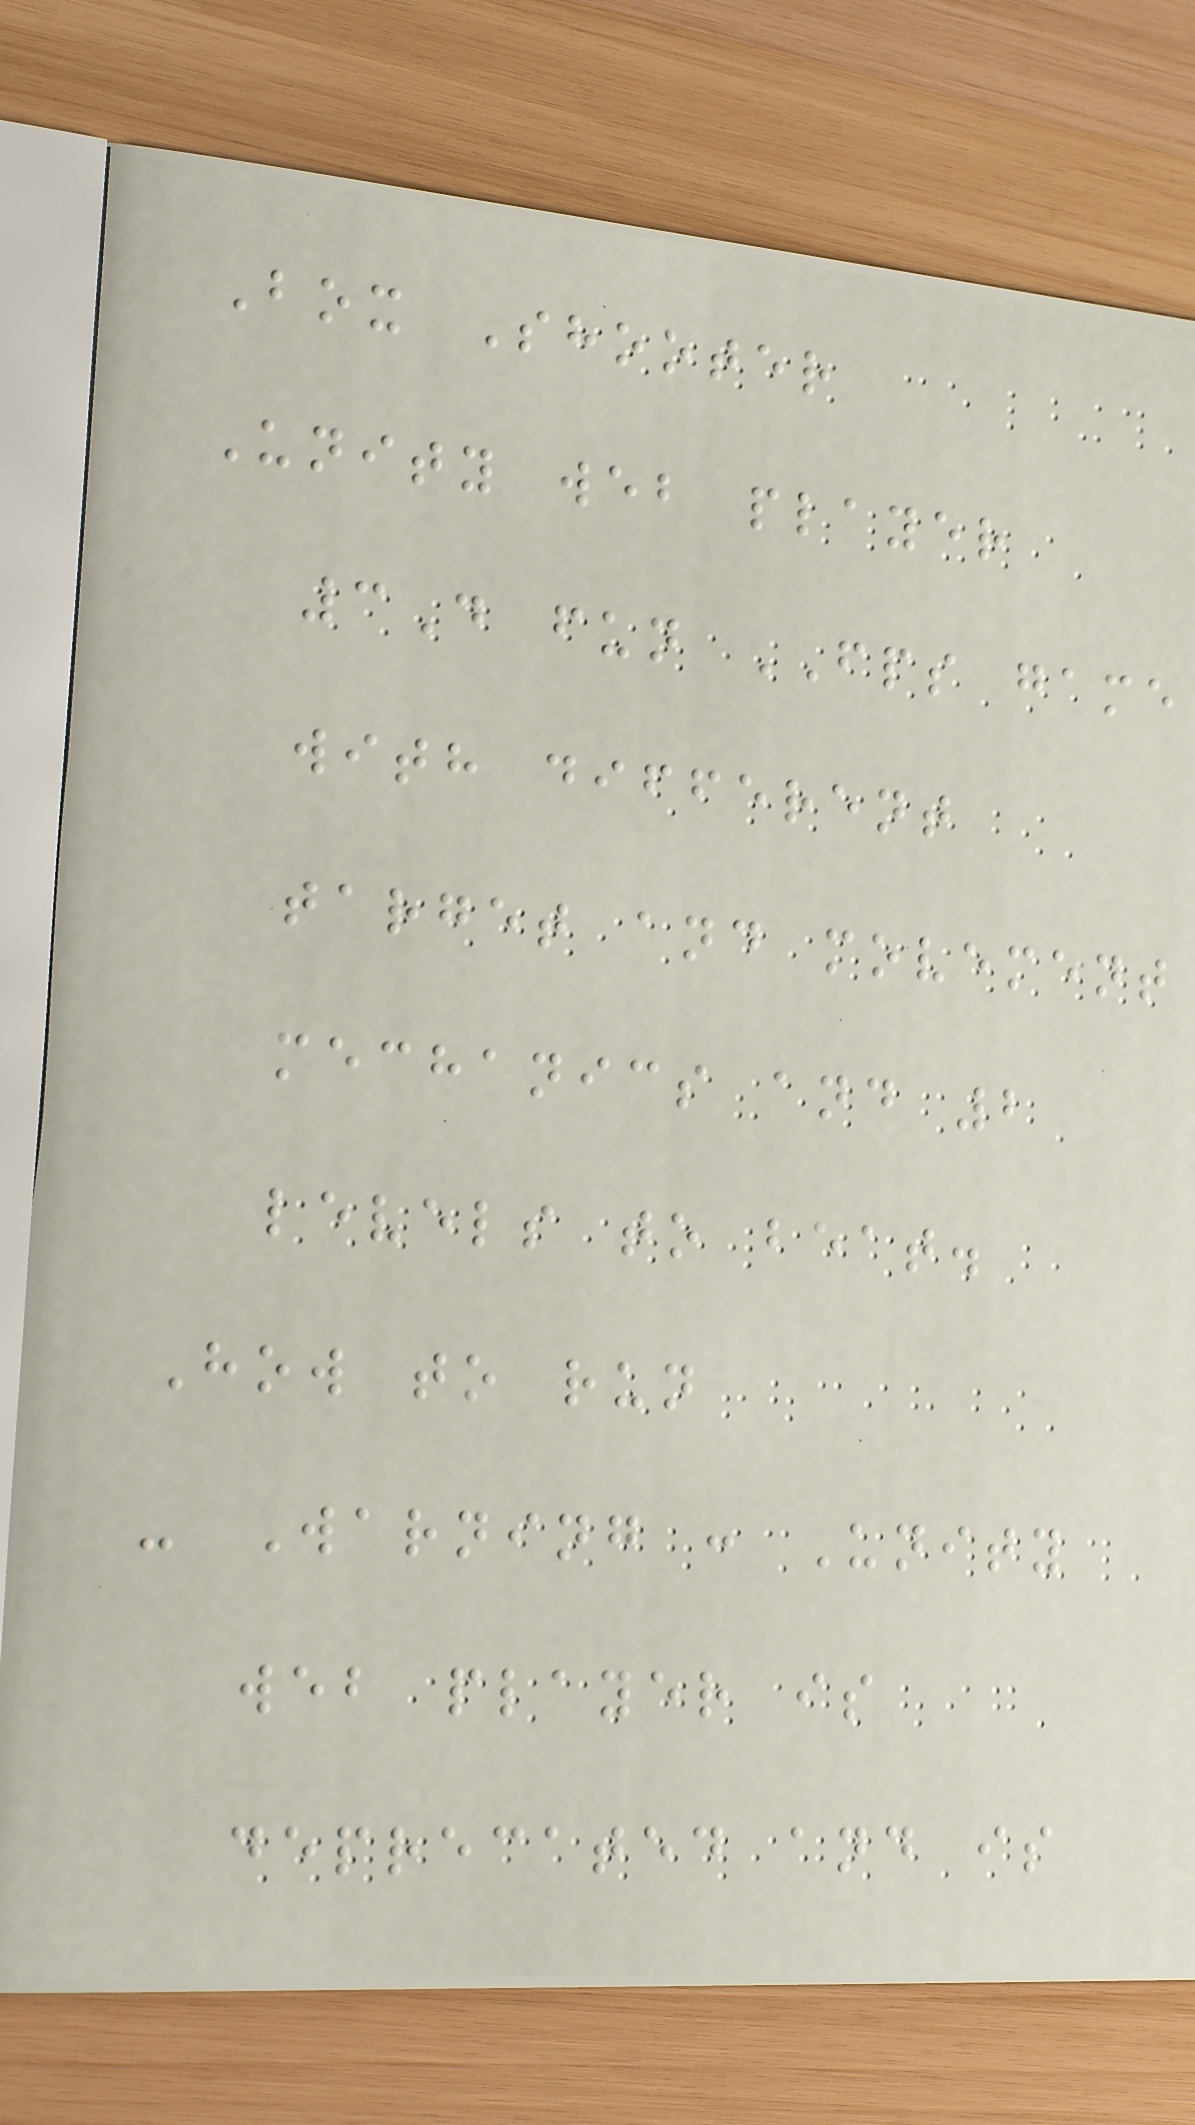Box Shooter
Unity web player
3D fun FPS game
with different
target and movement
mechanics and 2
levels to beat.
How to run
- Warning : Unity
web player is
deprecated and is
